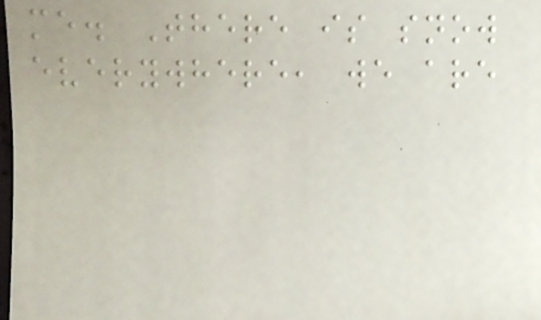me. There is snow
everywhere, we are
